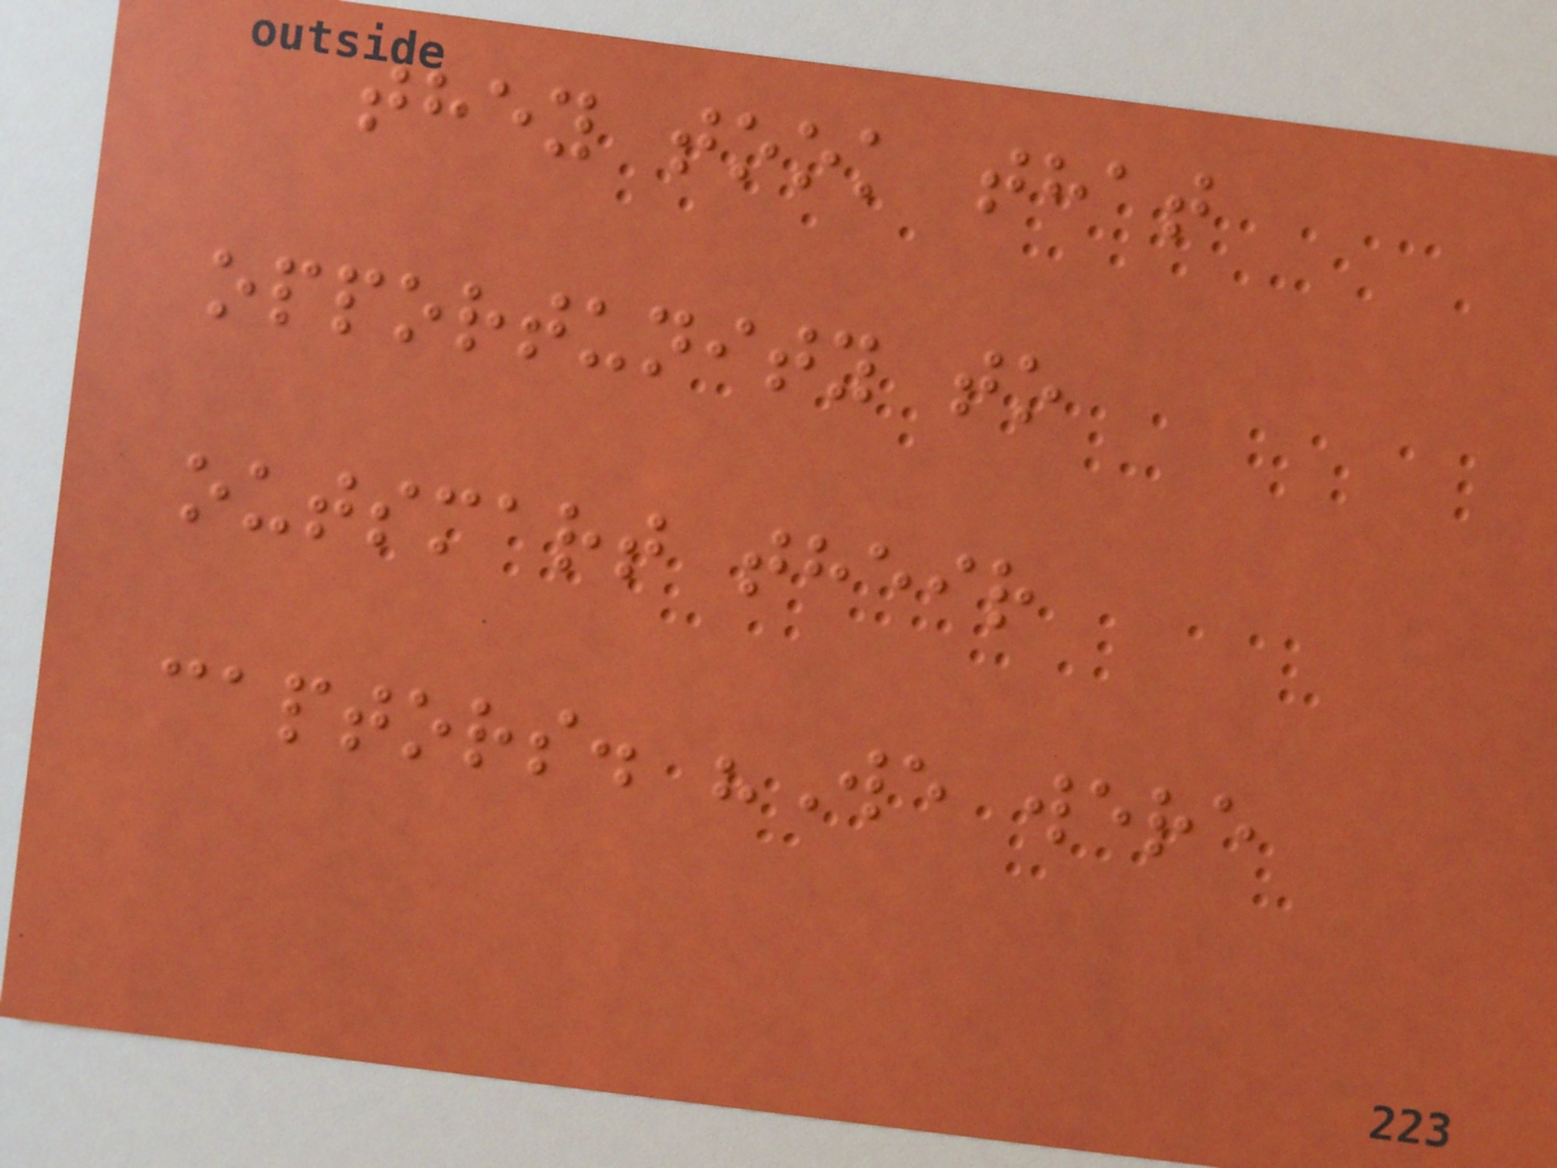they took that
opportunity to
outsmart their
captors. "We were
